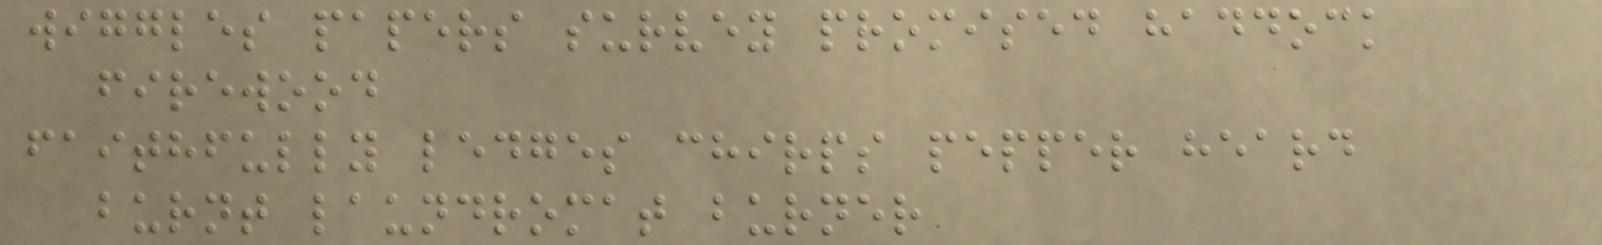wiggles papers survey promised haddock
firewood
faithfully ledges chirps pepper heard
burnt laundromat burner
